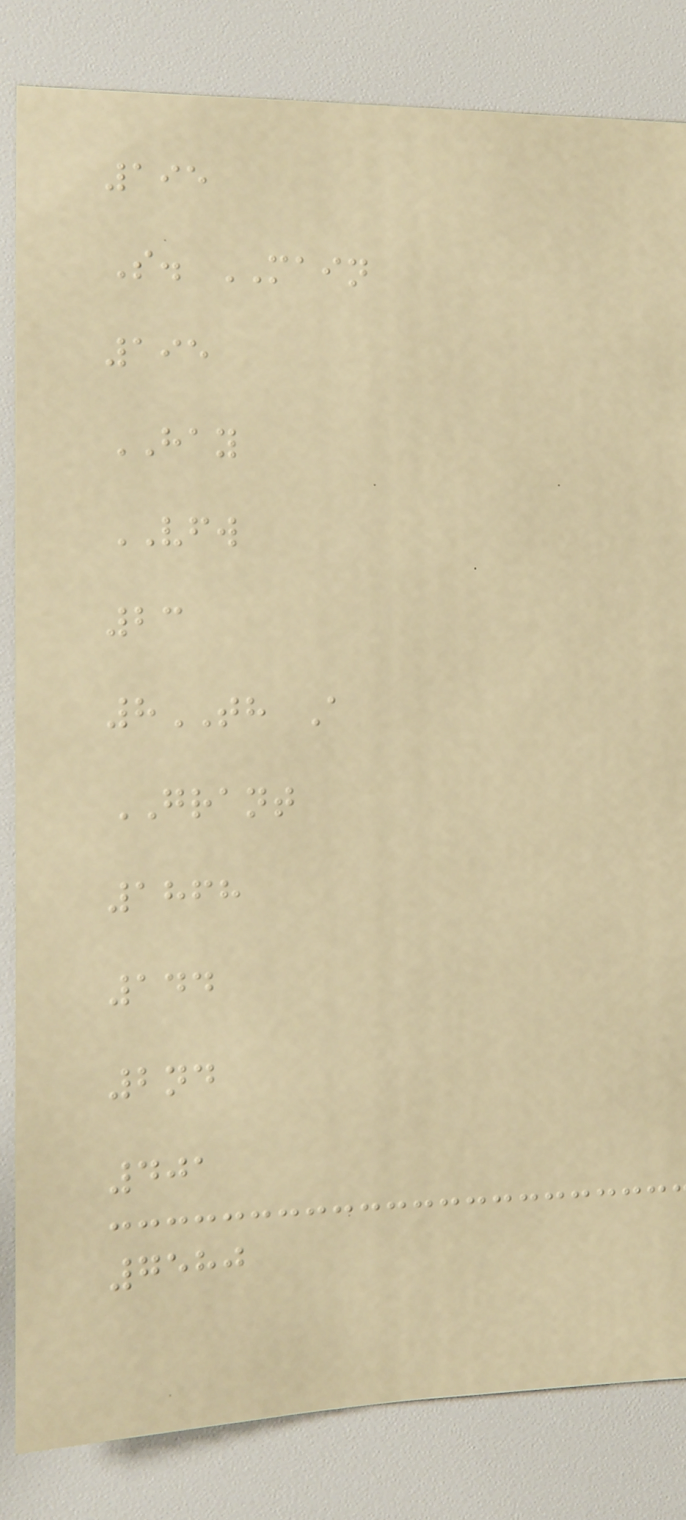195
S. MAIN
195
HAY
VFW
23
8TH A
GRANT
1868
144
2nd
401
7580
